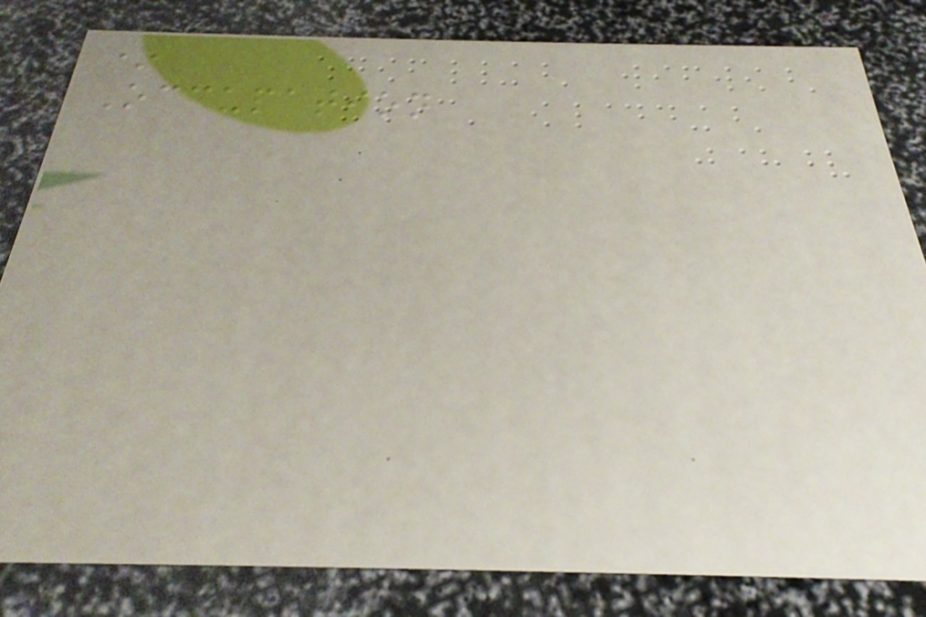*
Occupation
